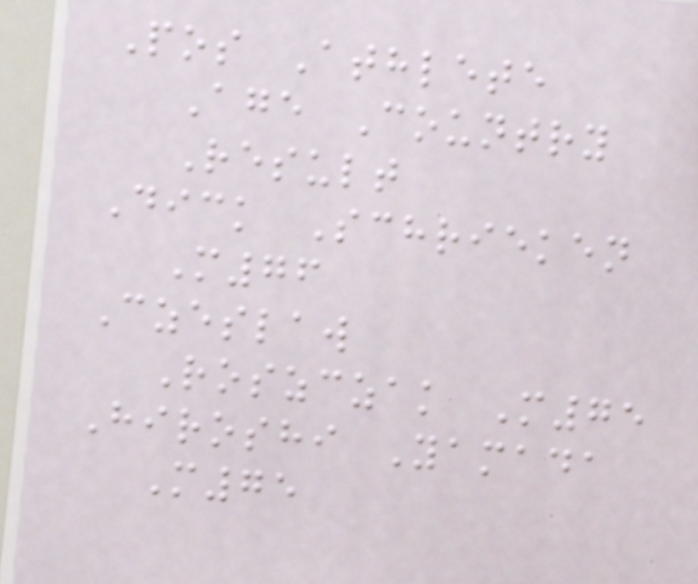Pos Athlete
Age Country
Result
Dick Schrieken
M76
Czeslaw
Roszczak M75
Hiroshi Yamada
M75
